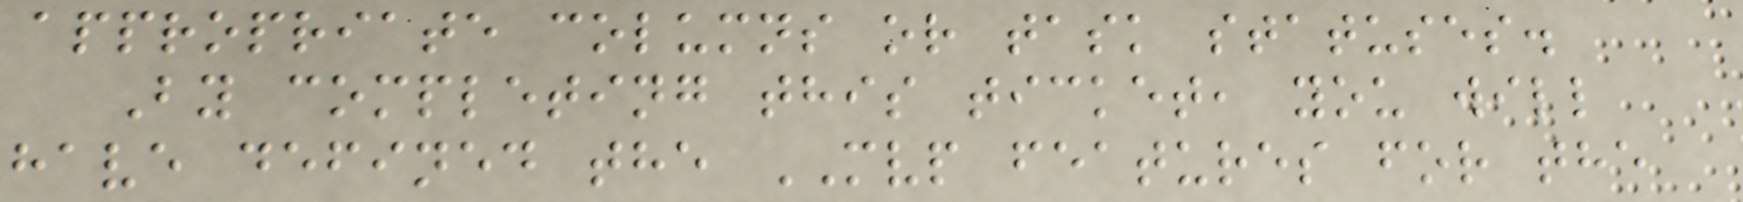appropriate columns or task statuses.
By completing this ticket, you will
have defined the MVP features for the
